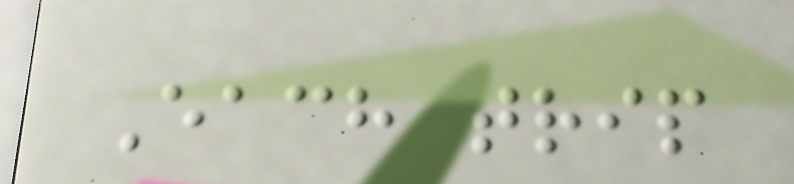Each trip
